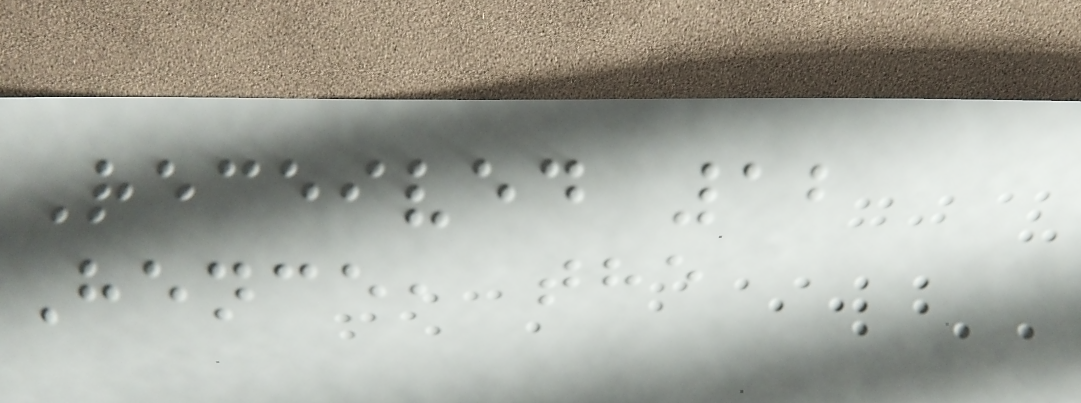Received 12
Hence, the
